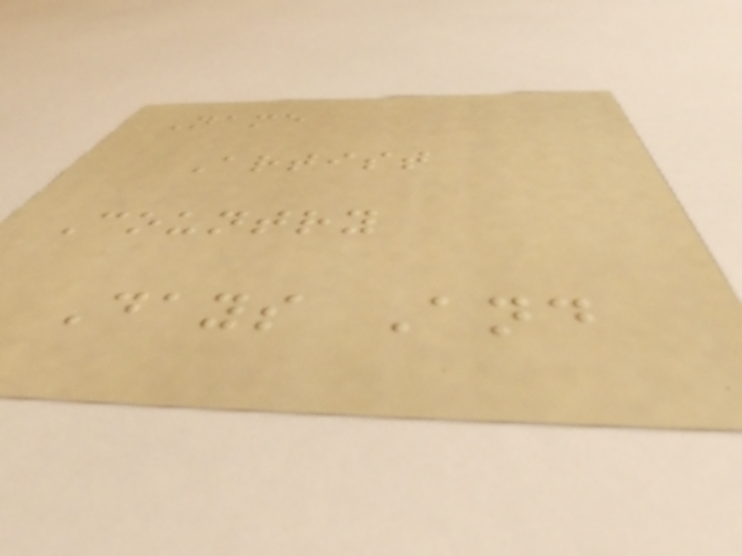Name
Artist
Country
Days And
